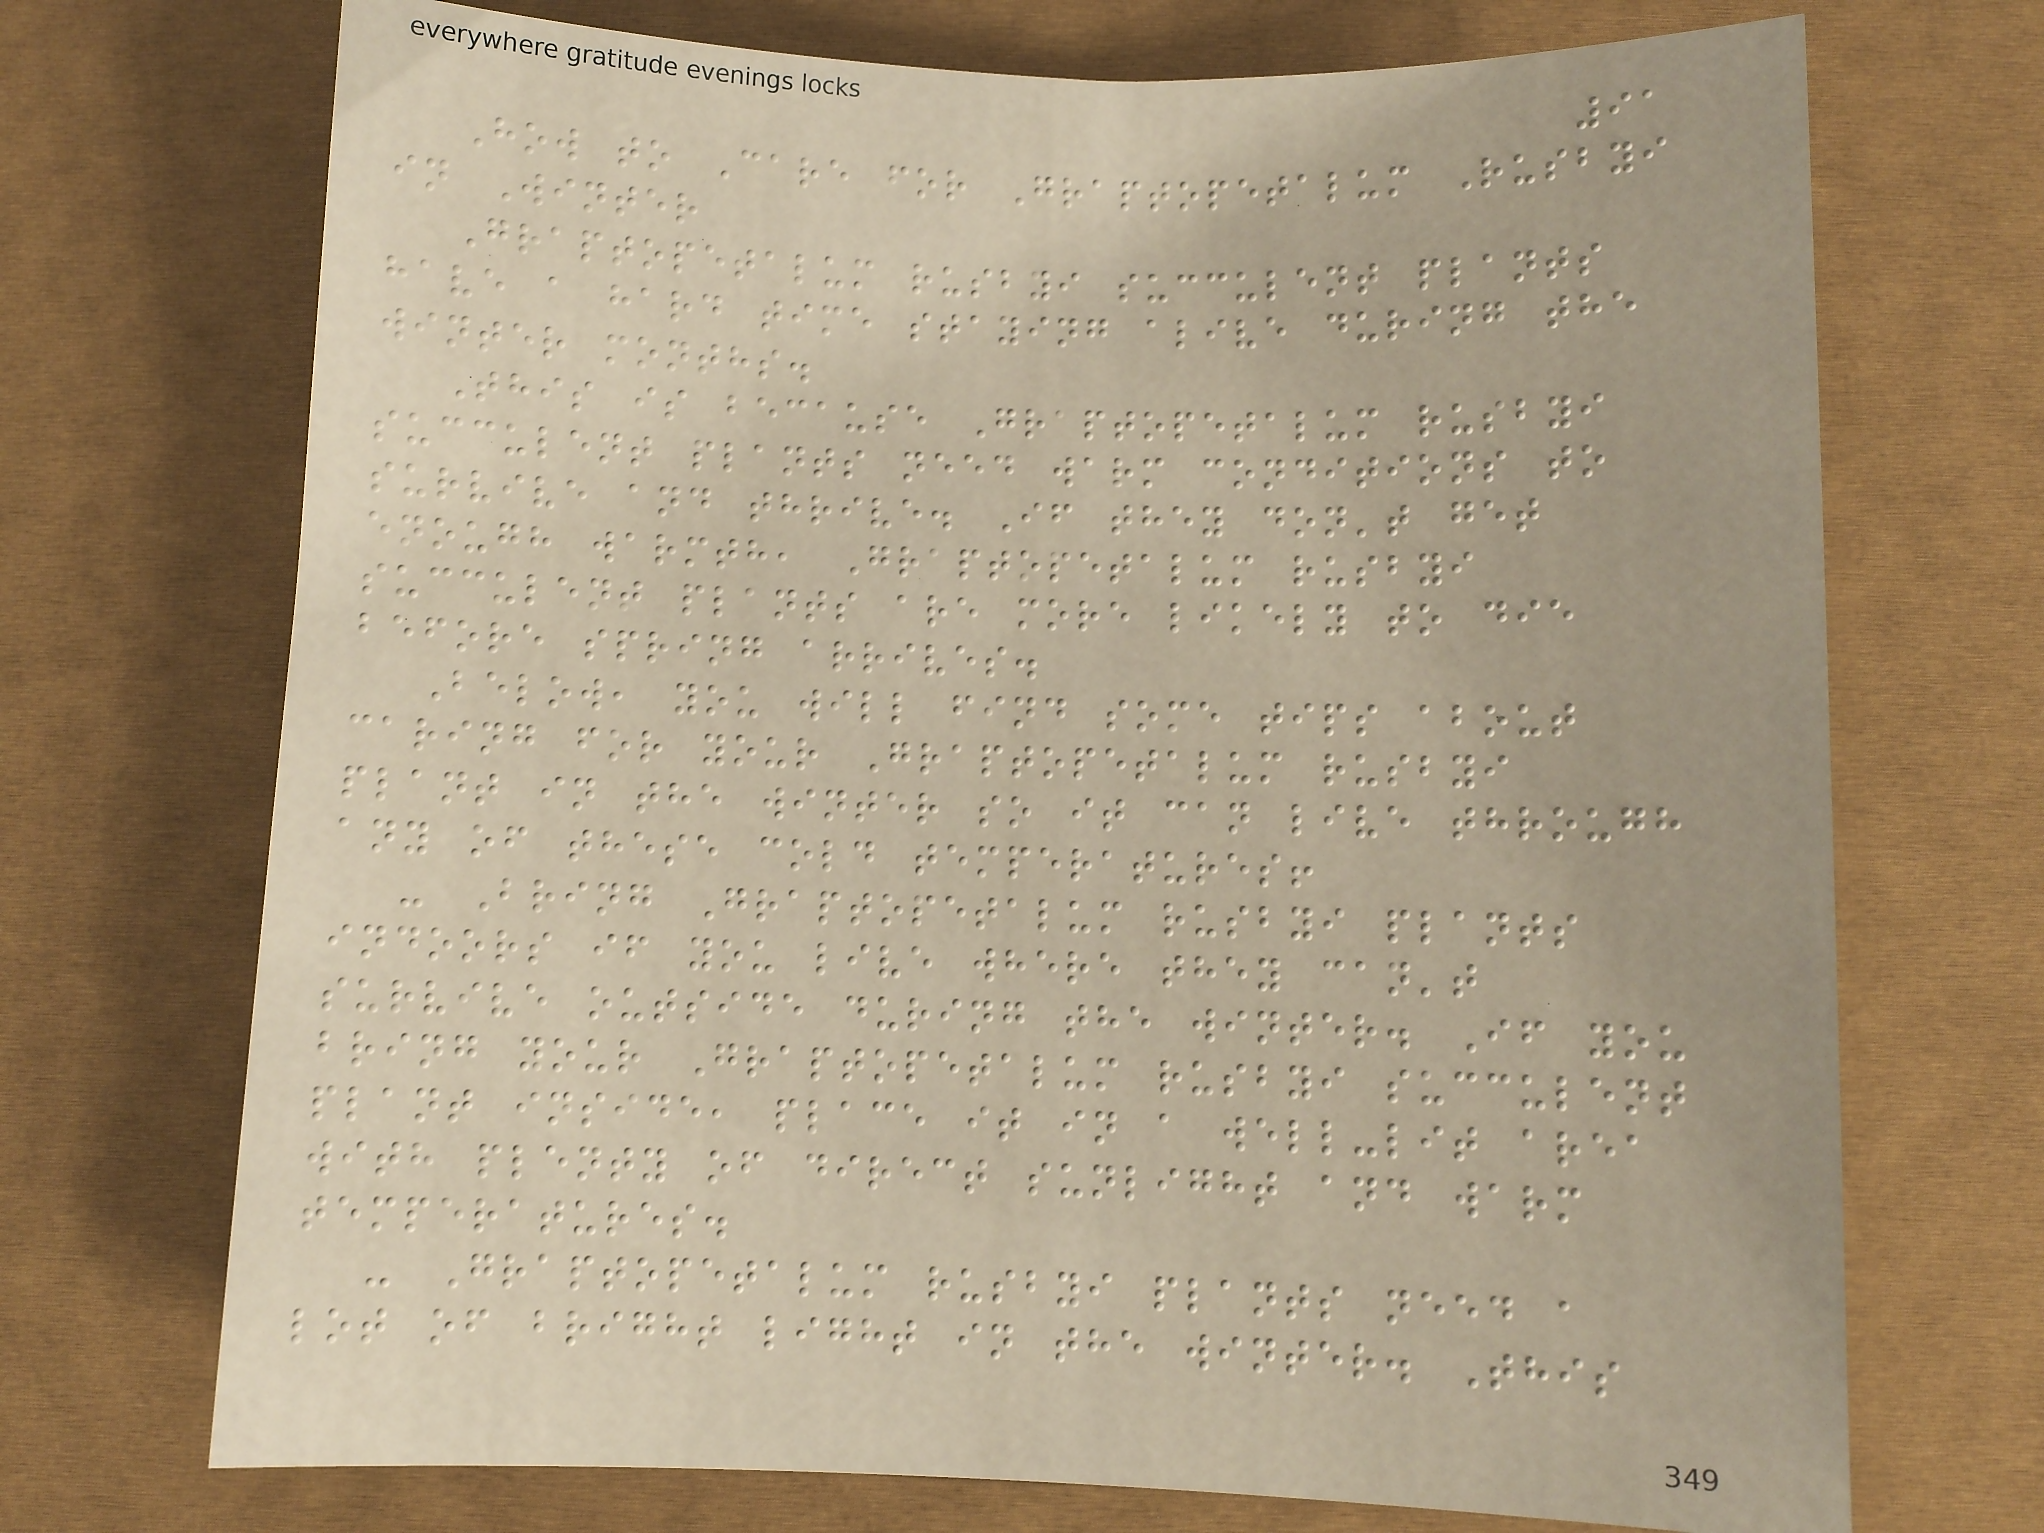91
How to Care for Graptopetalum Rusbyi
in Winter
Graptopetalum rusbyi succulent plants
have a hard time staying alive during the
winter months.
This is because Graptopetalum rusbyi
succulent plants need warm conditions to
survive and thrive. If they don't get
enough warmth, Graptopetalum rusbyi
succulent plants are more likely to die
before spring arrives.
Below, you will find some tips about
caring for your Graptopetalum rusbyi
plant in the winter so it can live through
any of these cold temperatures!
- Bring Graptopetalum rusbyi plants
indoors if you live where they can't
survive outside during the winter. If you
bring your Graptopetalum rusbyi succulent
plant inside, place it in a well-lit area
with plenty of direct sunlight and warm
temperatures.
- Graptopetalum rusbyi plants need a
lot of bright light in the winter. This
